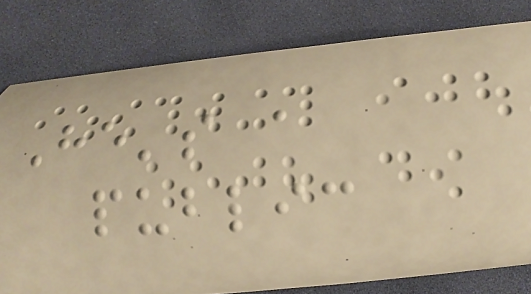He's a
public
